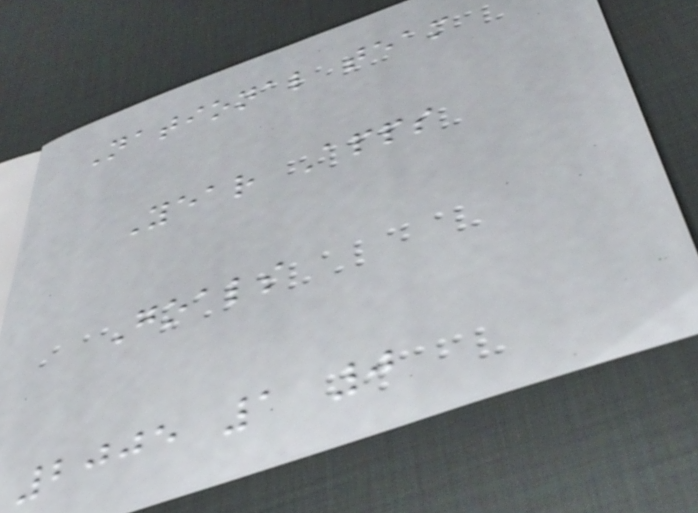National team
Year Apps
Goals
2005 1 0
